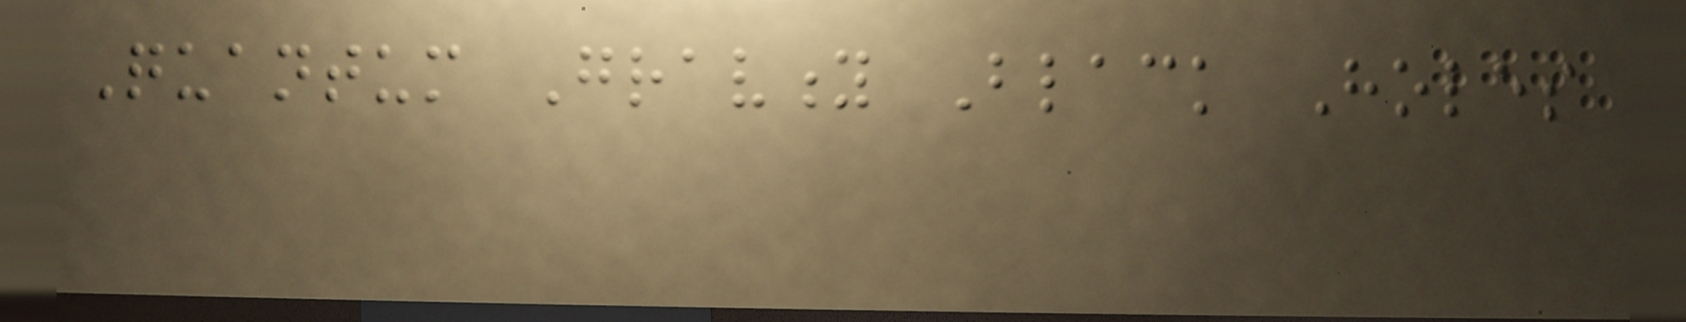Quantum Gravity Black Holes
